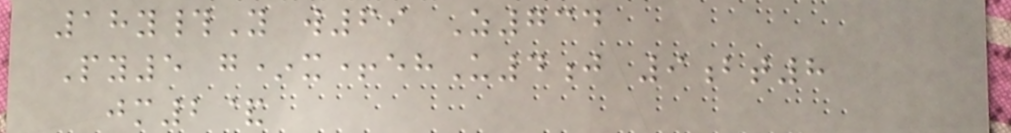18y#Y w69 Z734
Py5 g*x+ehU4j 9bt8
jm2&
